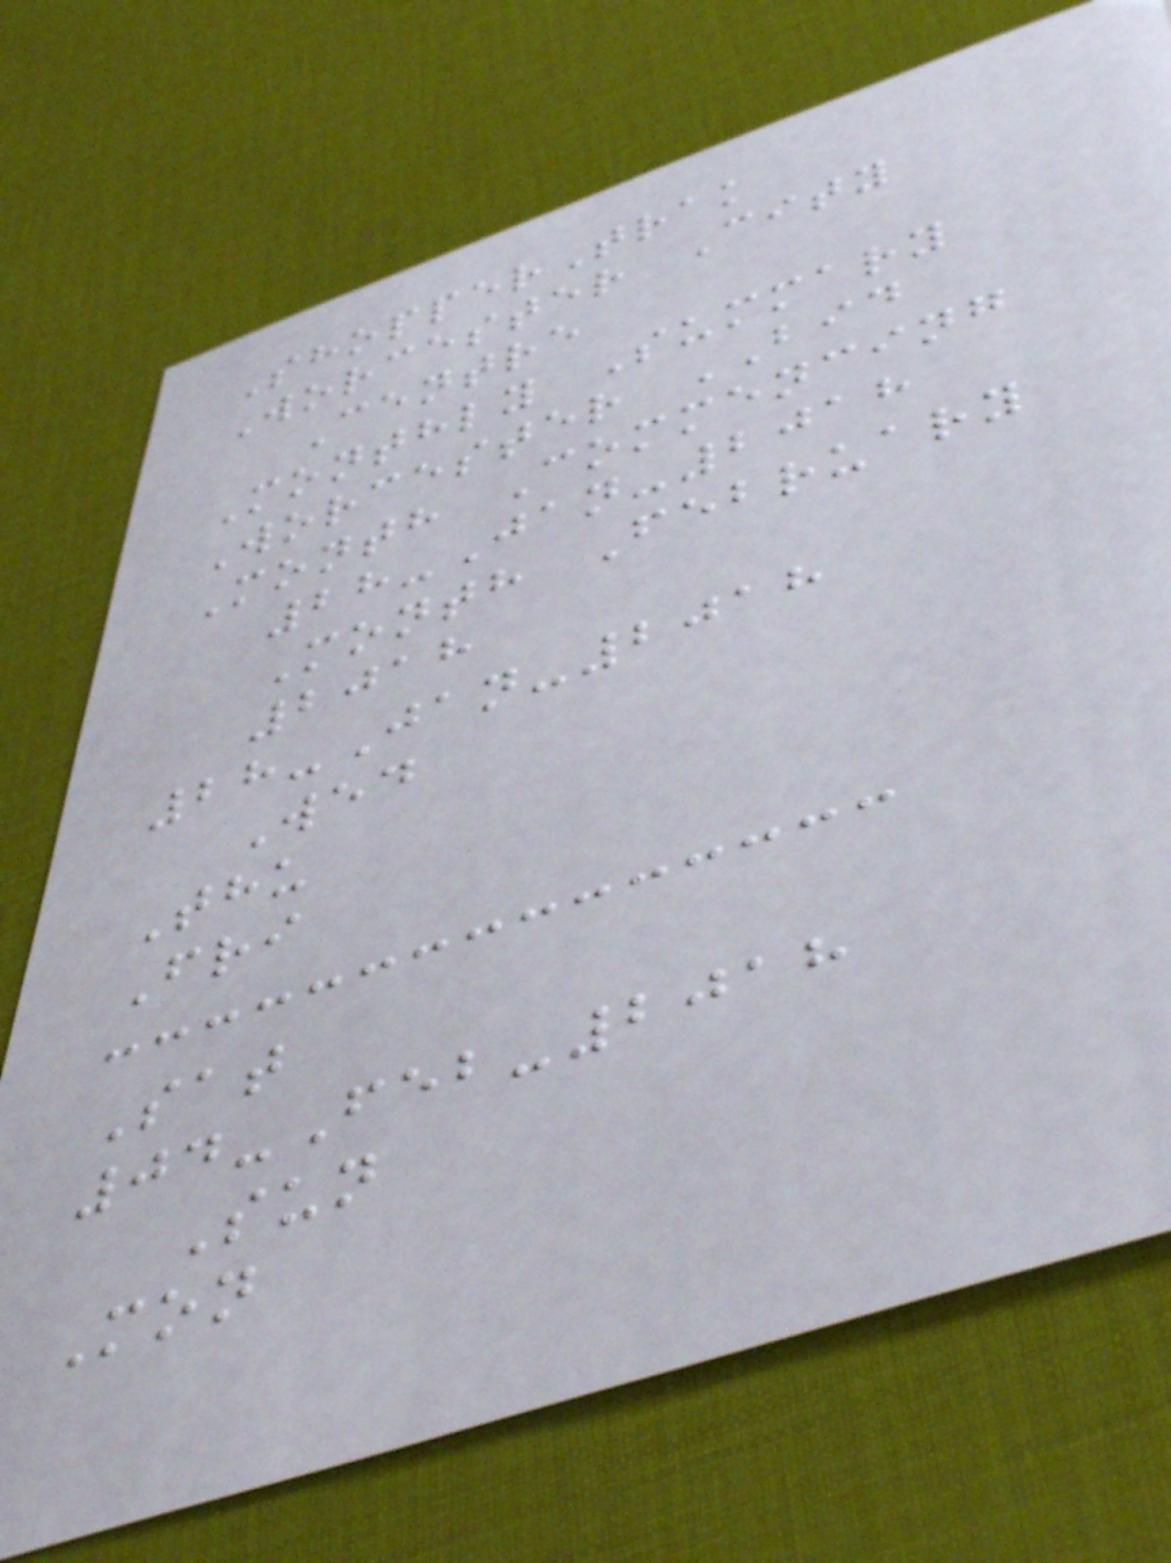ShopperTrak
Worcester City
Centre
Monthly Summary
Worcester BID
Month Commencing
28-Jan-2018
Month February
2018
28-Jan-2018
Wed
Thu
Fri
Sat
04-Feb-2018
Sun
Mon
